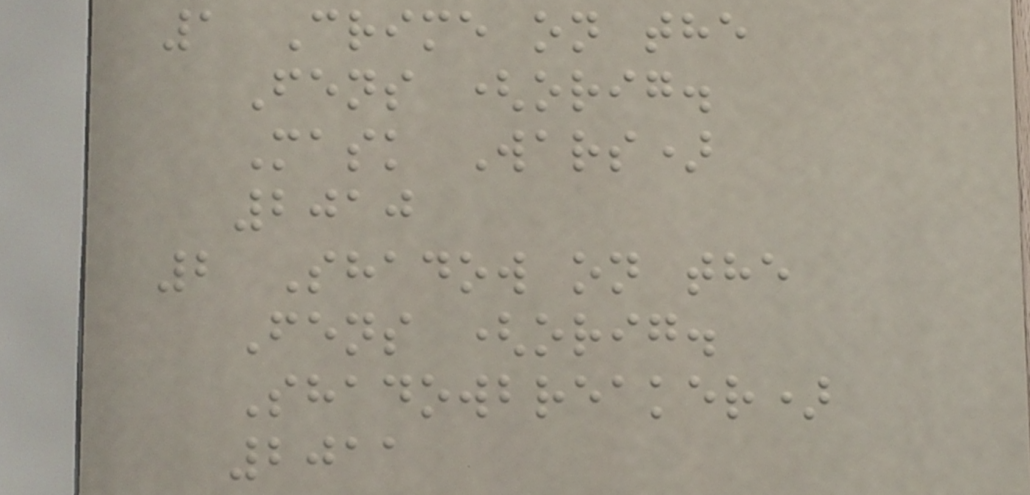1 Crime on the
Fens (orig.
Mask Wars)
2010
2 Shadow on the
Fens (orig.
Shadowbreaker)
2011
